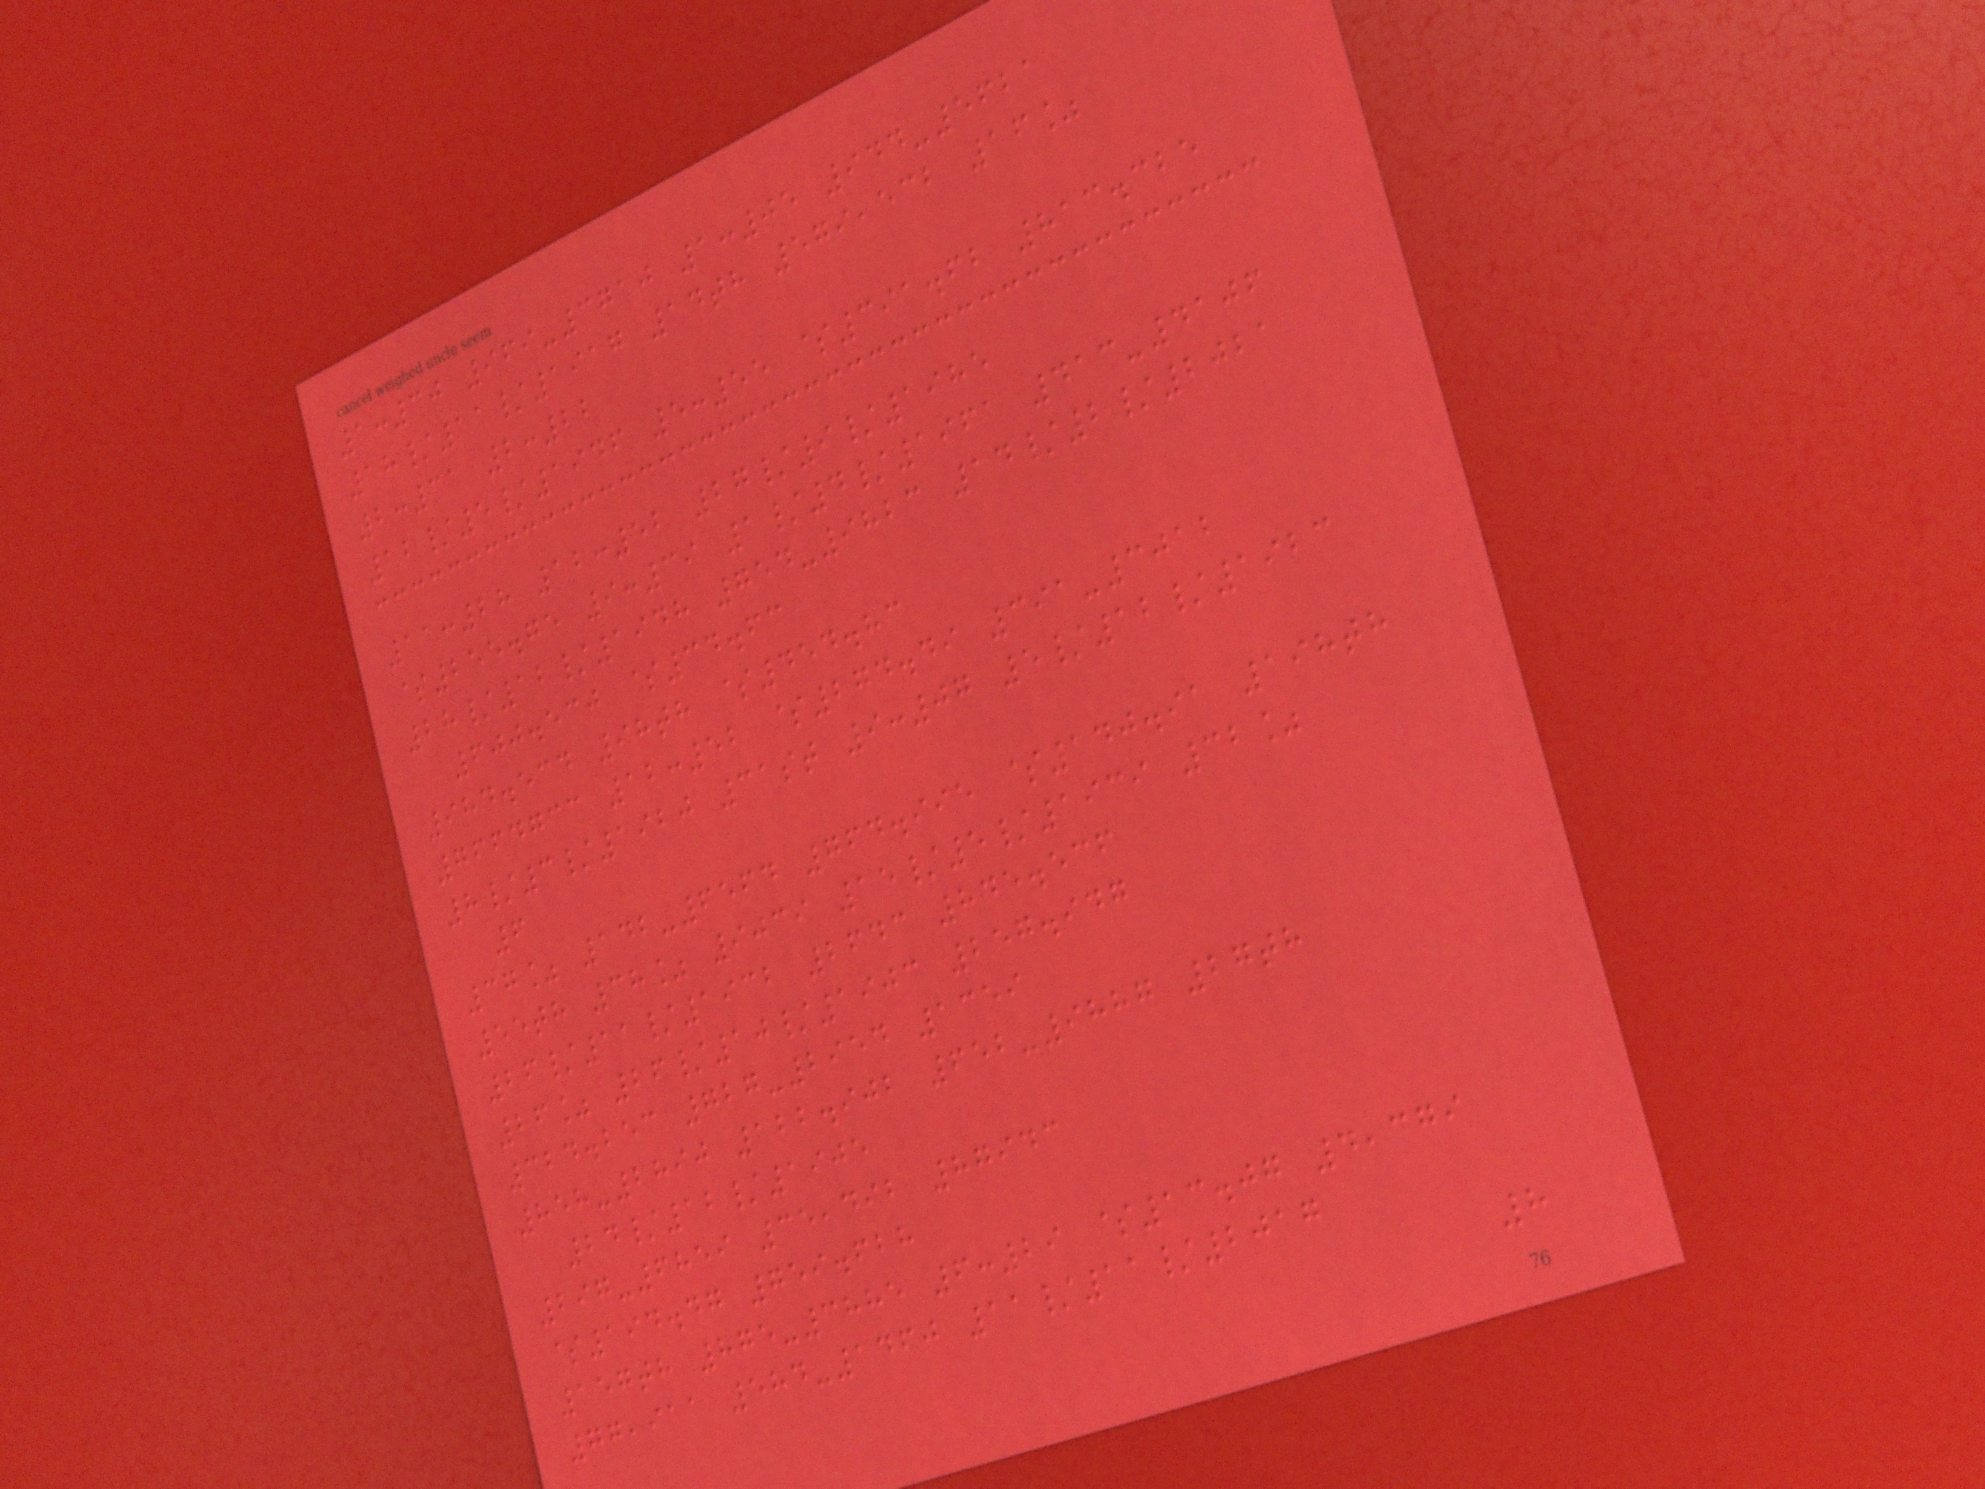1:30 969-3710 1:05 944-5621
18/11/1917 14th 579,532 16%
2:31 2:22
12/5/1946 5:55 $391.62 813.325
11:28 12:52 27/9/1985
$255.75 9:39 1/4/1961 413-4106
28/12/1948 754-9823 14/2/2021
600.530 $34.63
984.534 98th $454.83
7664733 12:52 $274.49 391-3012
8/3/1920 31st 9:07 5/12/1923
6
37% 142-6564 764.995 $140.91 198th
55th 38% 9039 15/5/1939 32%
26/11/1932 2643 845.536
26% 26/10/1903 257.947
324.253 727-2954 1359
858-2890 122.902 652-9887 27th
24/12/1905
297-6859 35,492 87943
$194.47 759.628
157th 875-3885 6:29 $13.07 4,379
77,911 584-1460 11/11/2017
8
